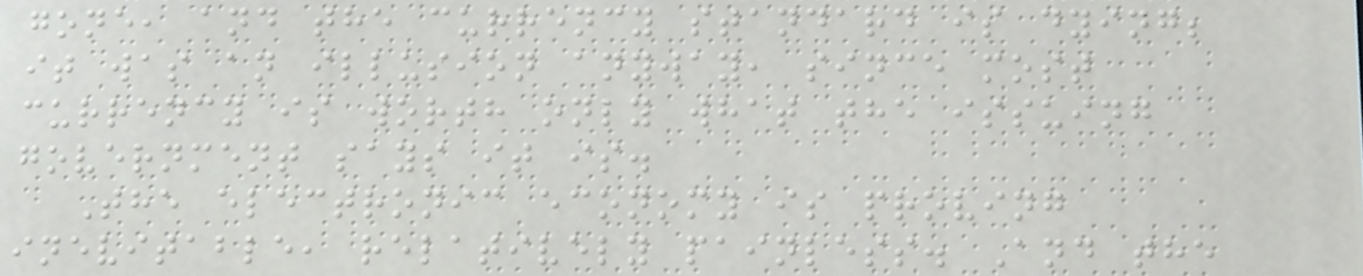gone, and the currency standard is dying;
it was an illusion anyway, since most
currency is worth only what the issuing
government says it is.
The electronic economy is proving
inevitable, relatively painless. And the
